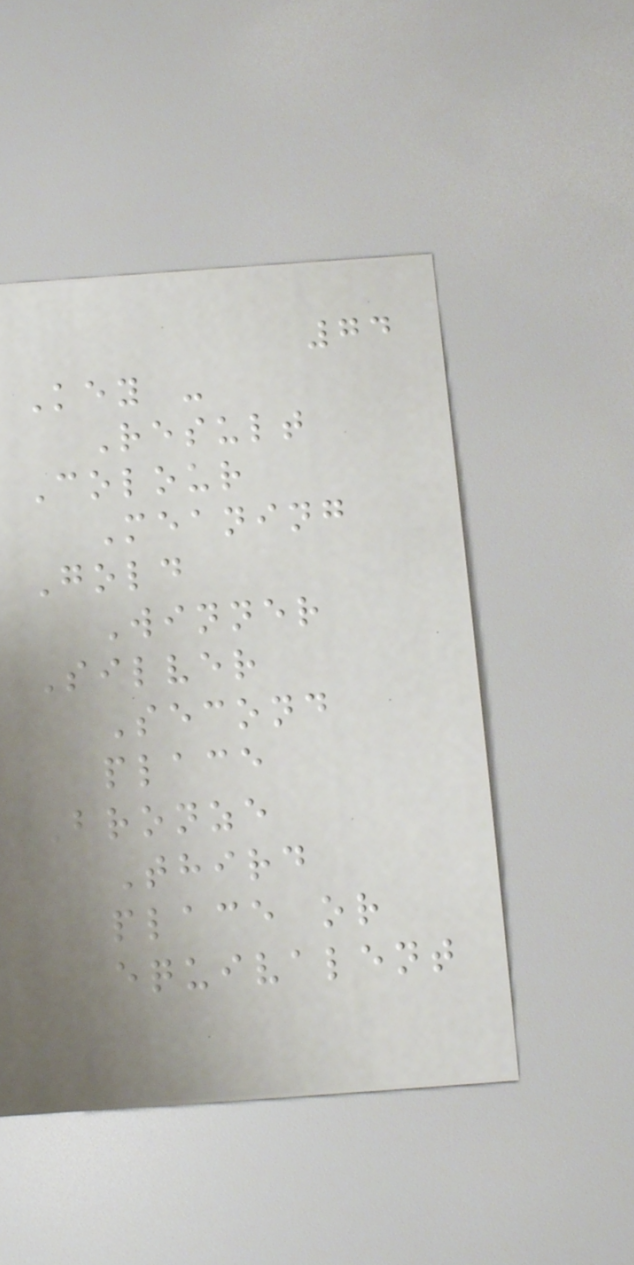74
Key -
Result
Colour
Meaning
Gold
Winner
Silver
Second
place
Bronze
Third
place or
equivalent
